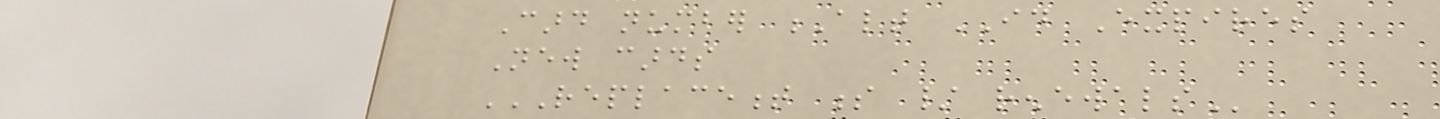Card number Alt ID Expires
New cards
REPLACEMENT S / RENEWALS
